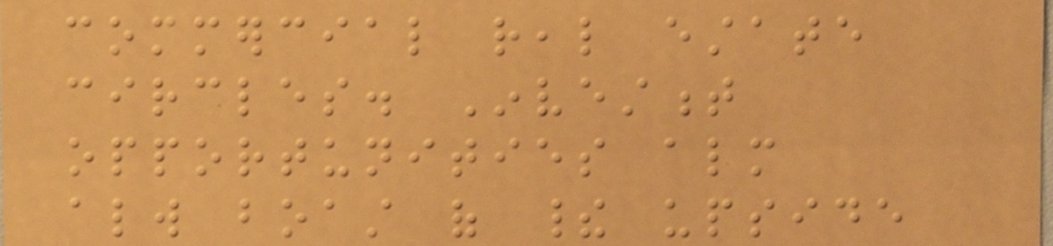commercial real estate
circles. Investment
opportunities almost
always boast of their upside
